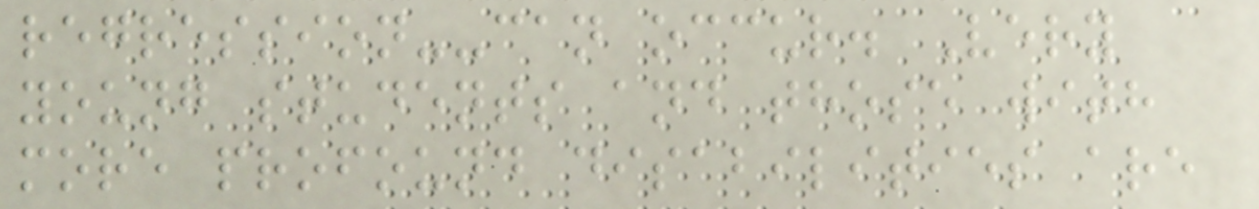regression--can occur. Very
young students and those with
more profound disabilities are
